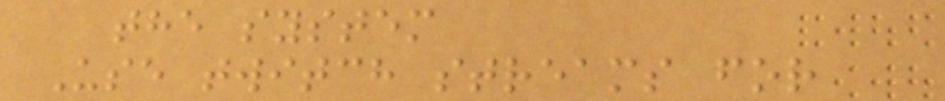the system
Use twitch streams for
